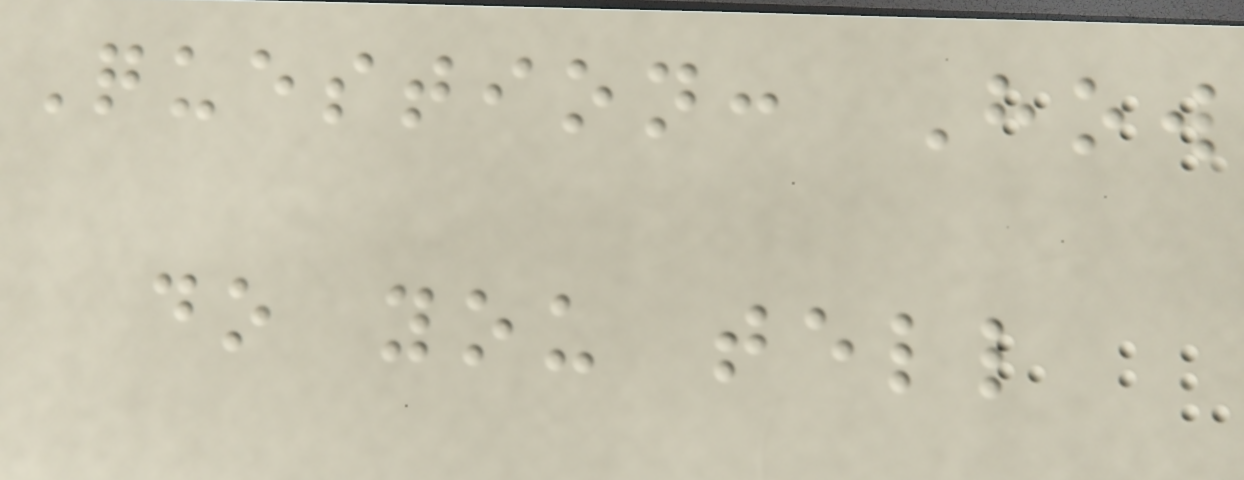Question: How
do you tell
